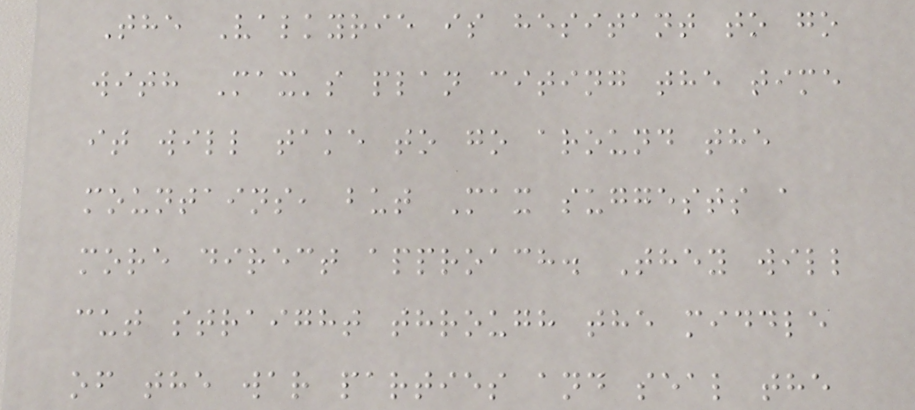The Valkyrie is hesitant to go
with Max's plan citing the time
it will take to go around the
mountains, but Max suggests a
more direct approach. They will
cut straight through the middle
of the war parties and seal the
